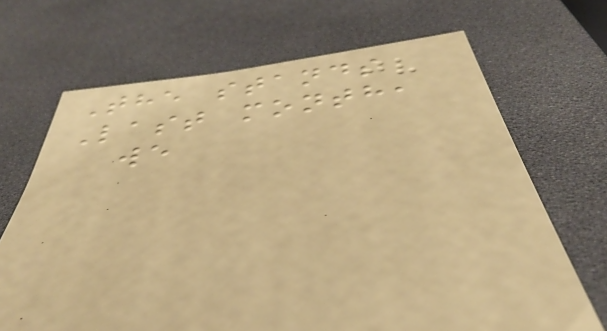The stands
Last month,
we
